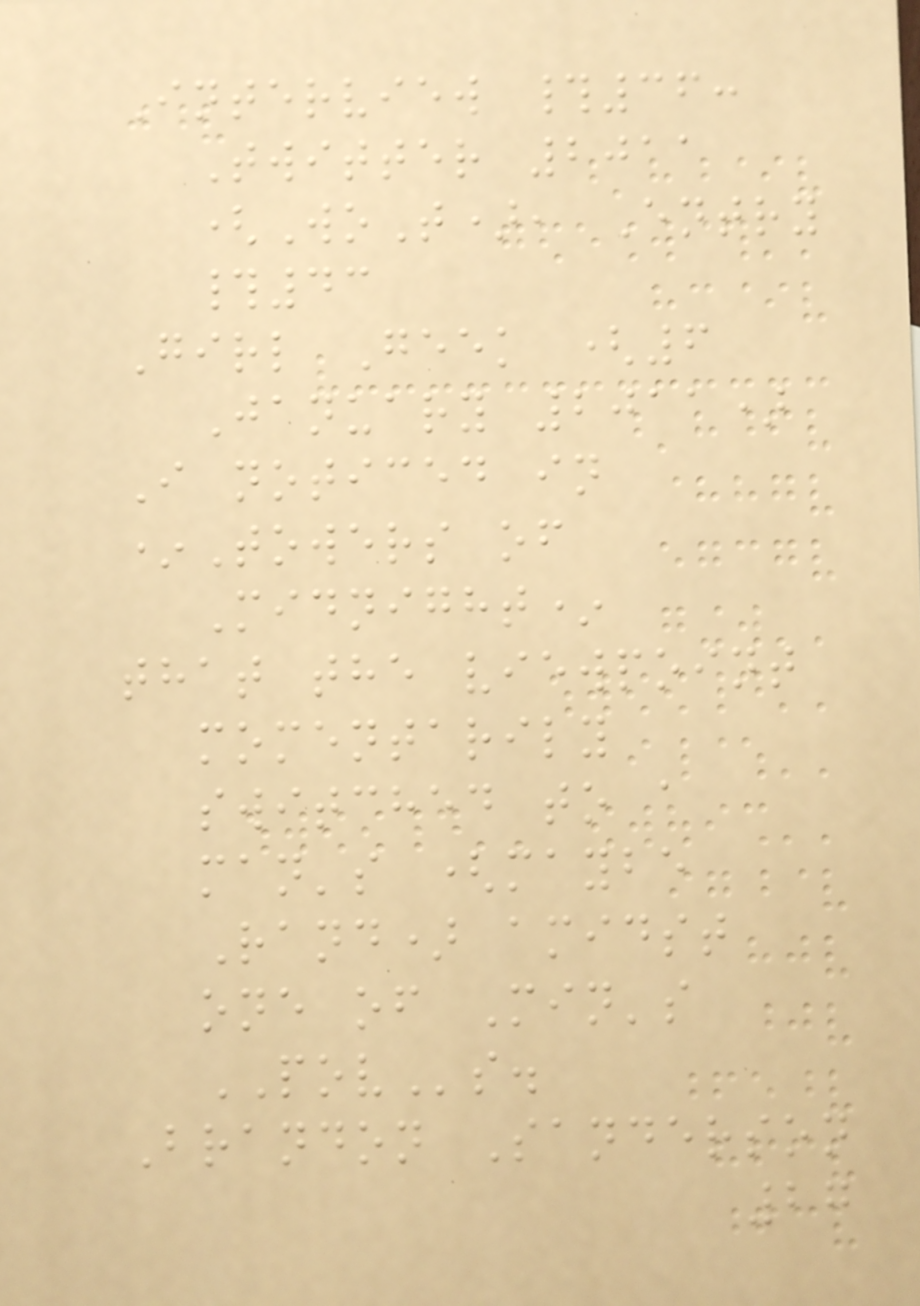Interview #36:
Twitter 2011
(WoT), Entry
#43
Girl Geek (6
January 2011)
I noticed in
*Towers of
Midnight*
that the viewpoint
momentarily
switched to a
man's (maybe
Rand) amidst
one of Min's
POVs.
Brandon Sanderson
27
